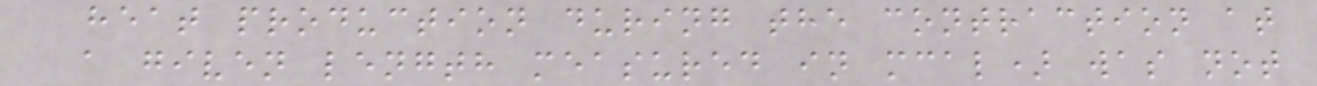heat production during the contraction at
a given length measured in mcal) was not
